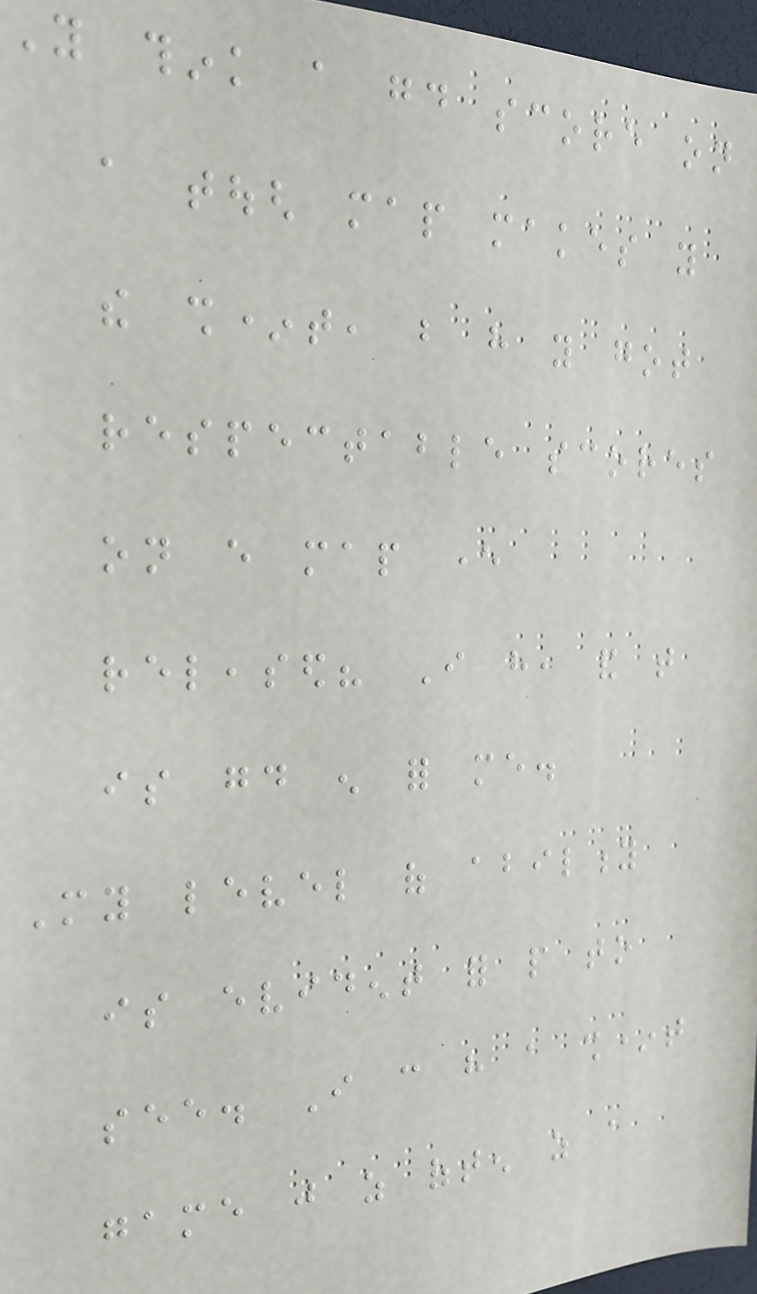You think a good score on
a tough map makes you
the sh*t, but have you got
respectable scores
on every map ever
released? I have, and that
is good enough for me.
My level of ability
is evident for people to
see. I can have a sh*t
game just as often as a
